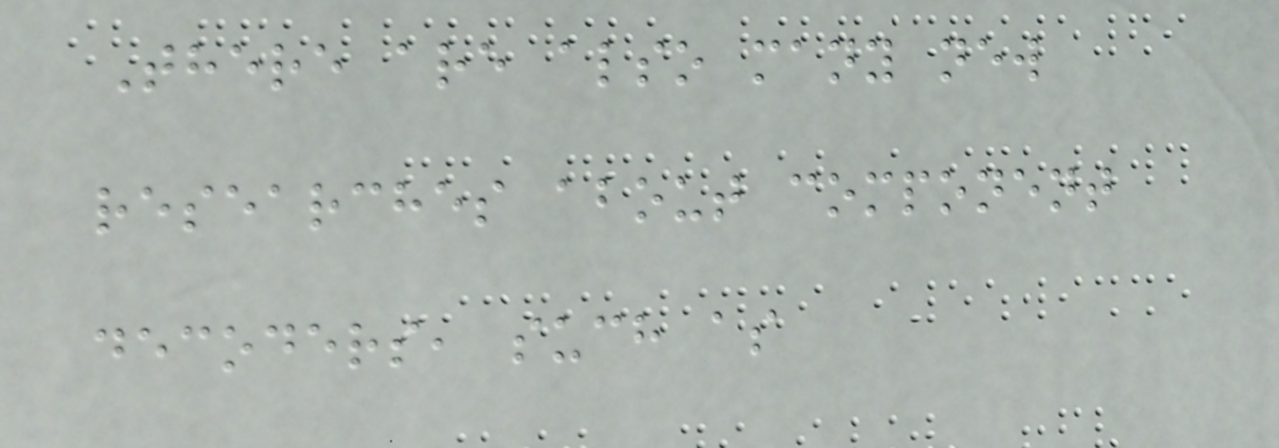There are also many new
researches about component
decoders, such as
